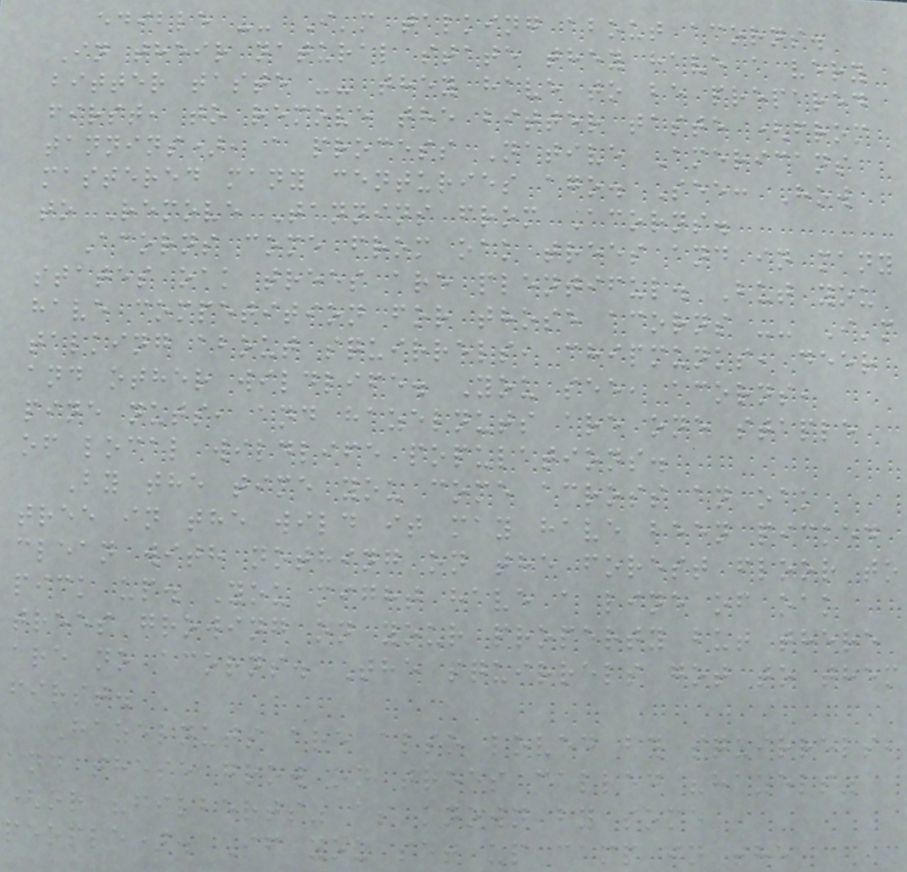edible -- I'm talking about acorns.
In their natural state they have a very
bitter taste -- they have to be prepared
first, to remove the bitter taste (from
tannins), a process Native Americans
mastered many centuries ago. See: How
to Remove Tannins from Acorns.
Acorns come from oak trees and in many
states oak trees are plentiful. But you
have competition for those acorns -- I'm
talking about squirrels, chipmunks, deer
and other wildlife. You see, acorns,
pine nuts, and hazelnuts are one staple
of local wildlife populations.
By the time you come across an oak
tree in the wild it may have been picked
clean with nothing on the forest floor to
pick up. You might have a line of oak
trees growing on your property but there
are no acorns. The squirrels got to them
first.
Hazelnuts are also loved by squirrels,
and these grow on trees called "hazels"
(or "filberts" as known by some
people). If you set up camp in the
